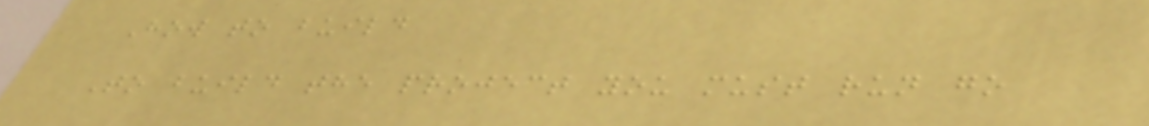How to build
To build the project you must run go
